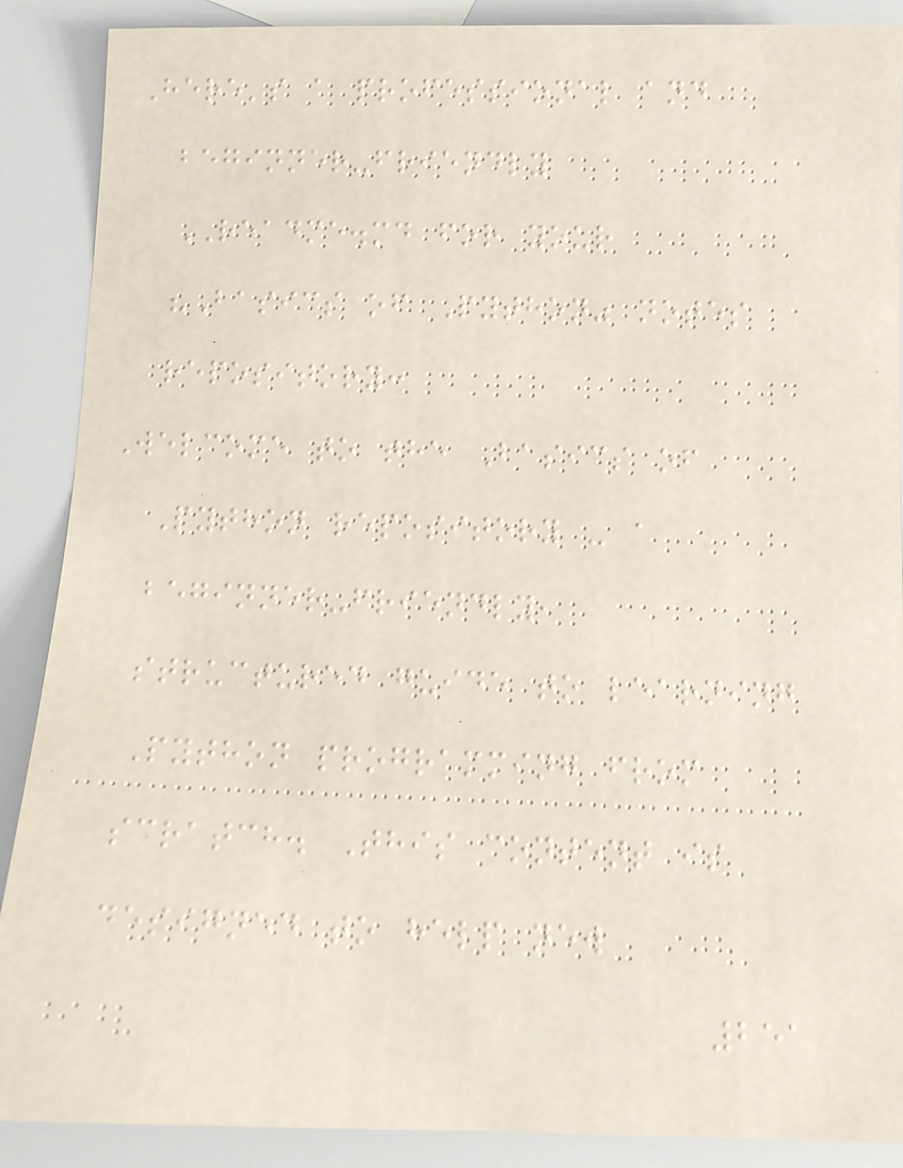Here's a professional and
beginner-friendly
README.md for your
"Basics of Python" notes
repository:
Welcome to the Basics of
Python repository - a
beginner-friendly,
structured guide to learning
Python programming from
scratch. This content is
designed to help new
251
